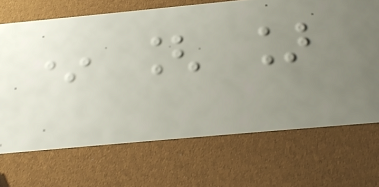* [ ]
